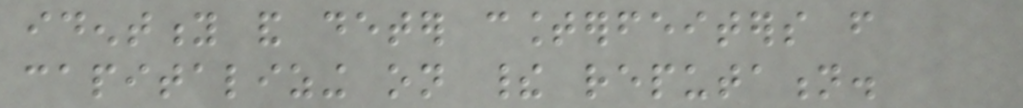identity and deter counterfeiters from
capitalizing on their reputation.
